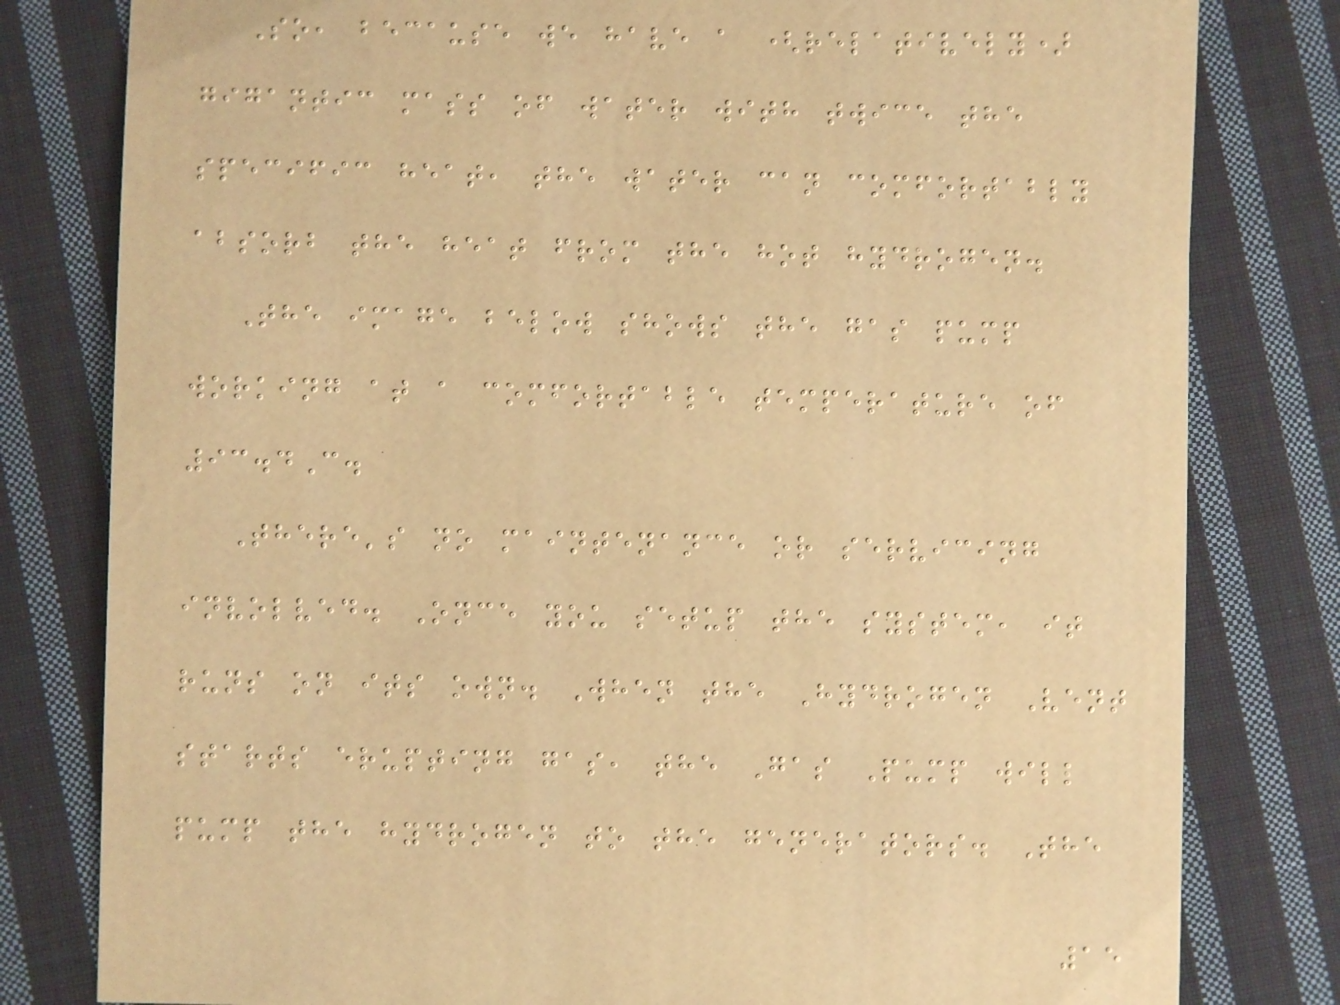So, because we have a (relatively)
gigantic mass of water with twice the
specific heat, the water can comfortably
absorb the heat from the hot hydrogen.
The image below shows the gas pump
working at a comfortable temperature of
93.4C.
There's no maintenance or servicing
involved. Once you setup the system, it
runs on its own. When the Hydrogen Vent
starts erupting gas, the Gas Pump will
pump the hydrogen to the generators. The
15
